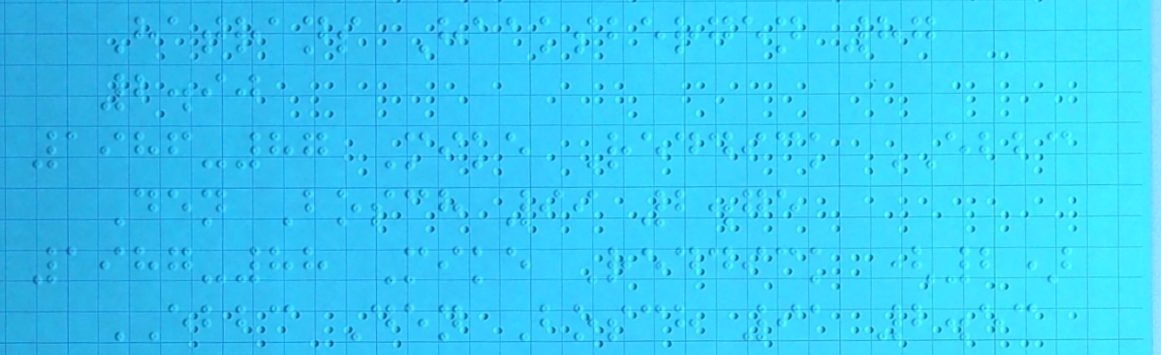Hatrans Haaksbergen 87
2.90
1986-87 Mike Reddick EBBC
Den Bosch 99 2.75
1987-88 Mike Reddick (2)
EBBC Den Bosch 91 2.53
